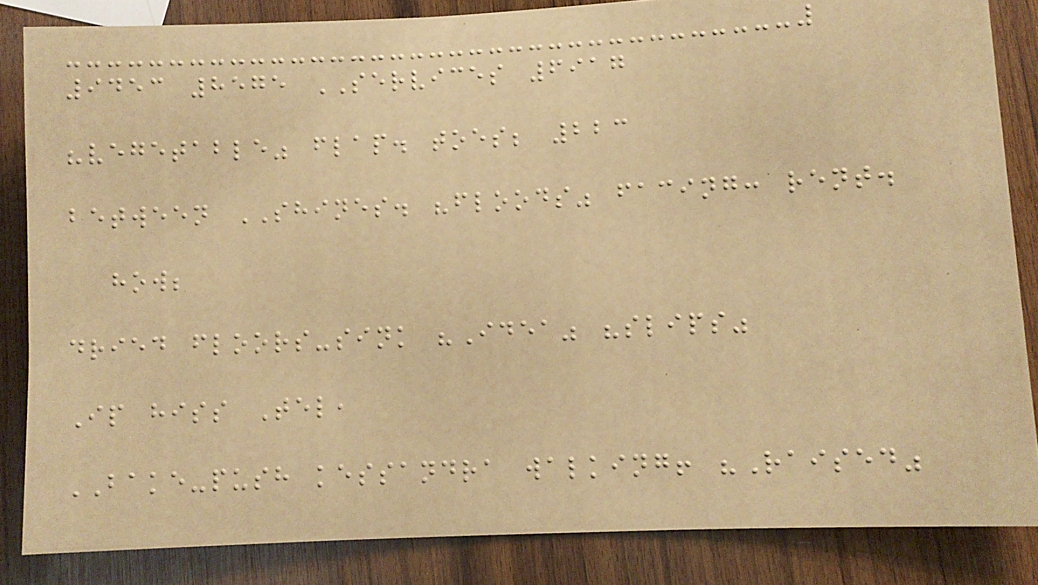9453 8575 SERVICES 6917
"vegetable" flap. toes; 223
between SHINES. "floods" facing: rent.
how;
dried floors-sink "Idea" "slips"
Ip hiss Tel,
BAKE-push kessandra walking! "Raised"
